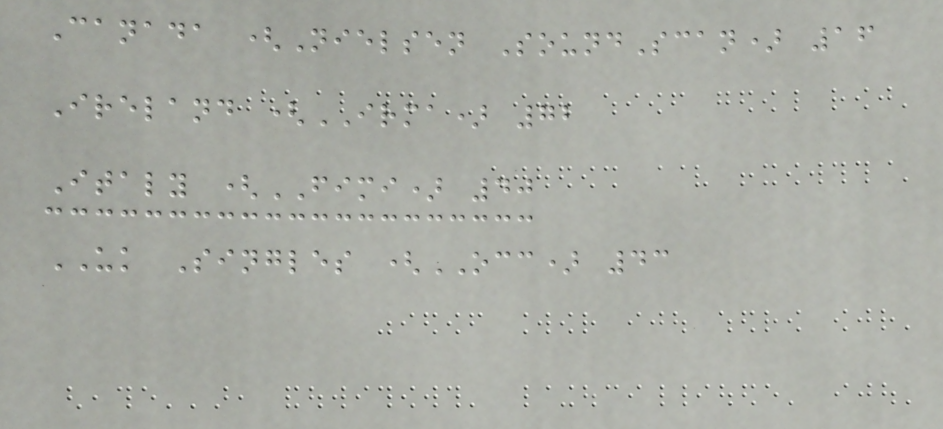Canada (Nielsen SoundScan) 16
Ireland (IRMA) 72
Italy (FIMI) 40
UK Singles (OCC) 43
